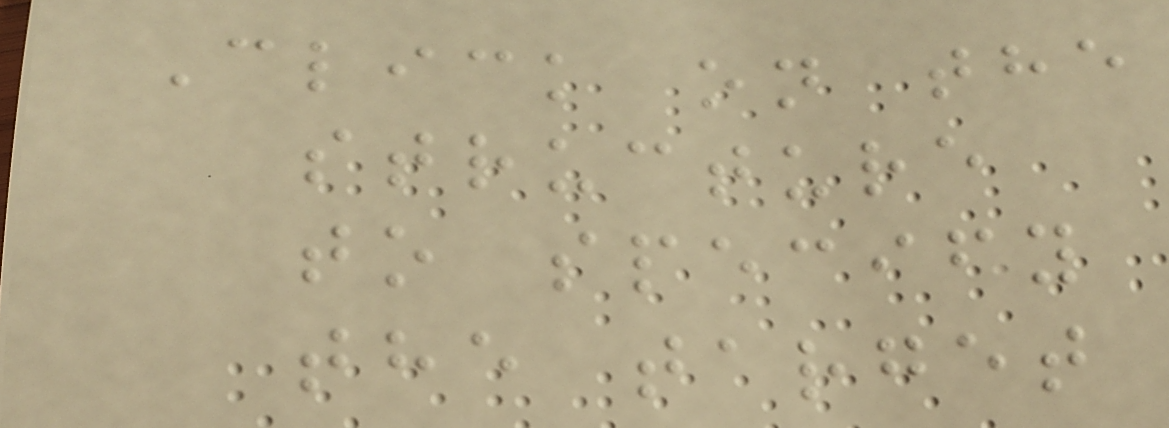Click on the
structure
to specify
the target
